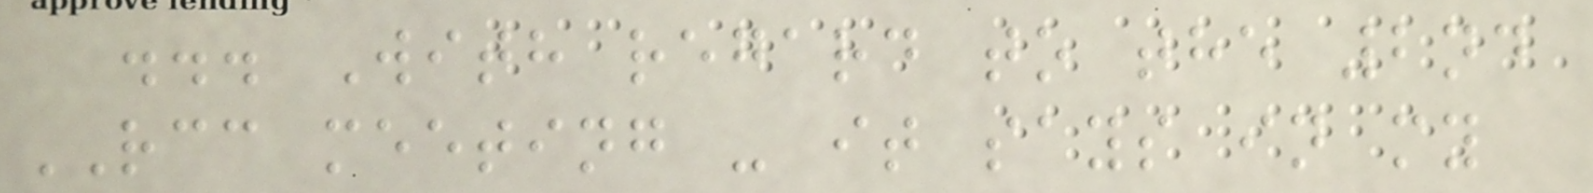... With regard to the 2nd
RCC meeting - it says in my
